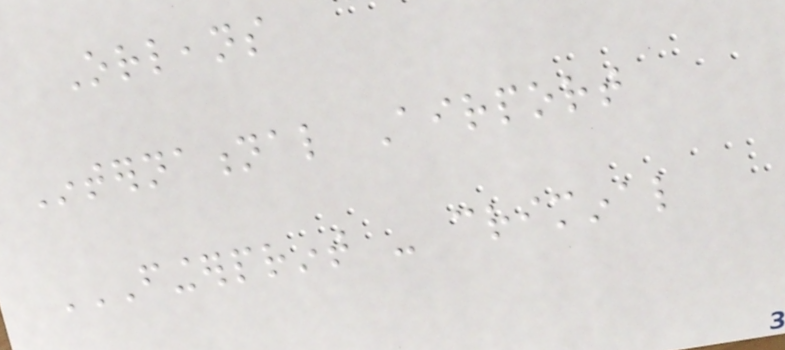Orleans
International Airport
FINGERPRINT - CRIMINAL
